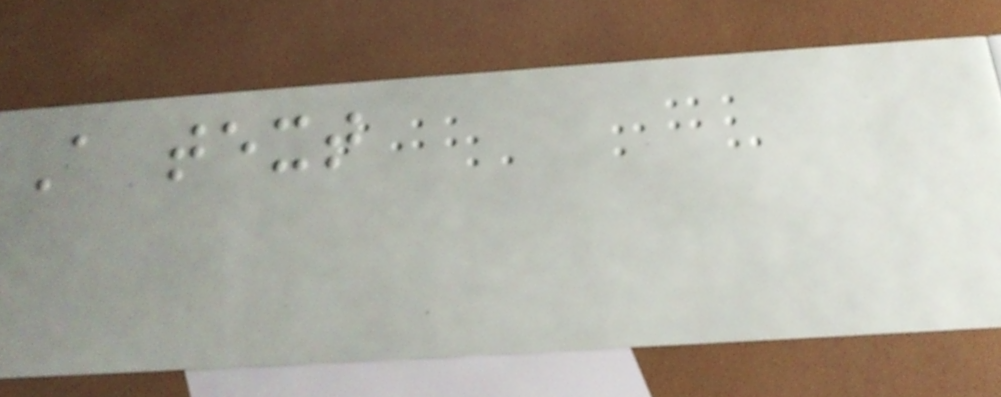A text
